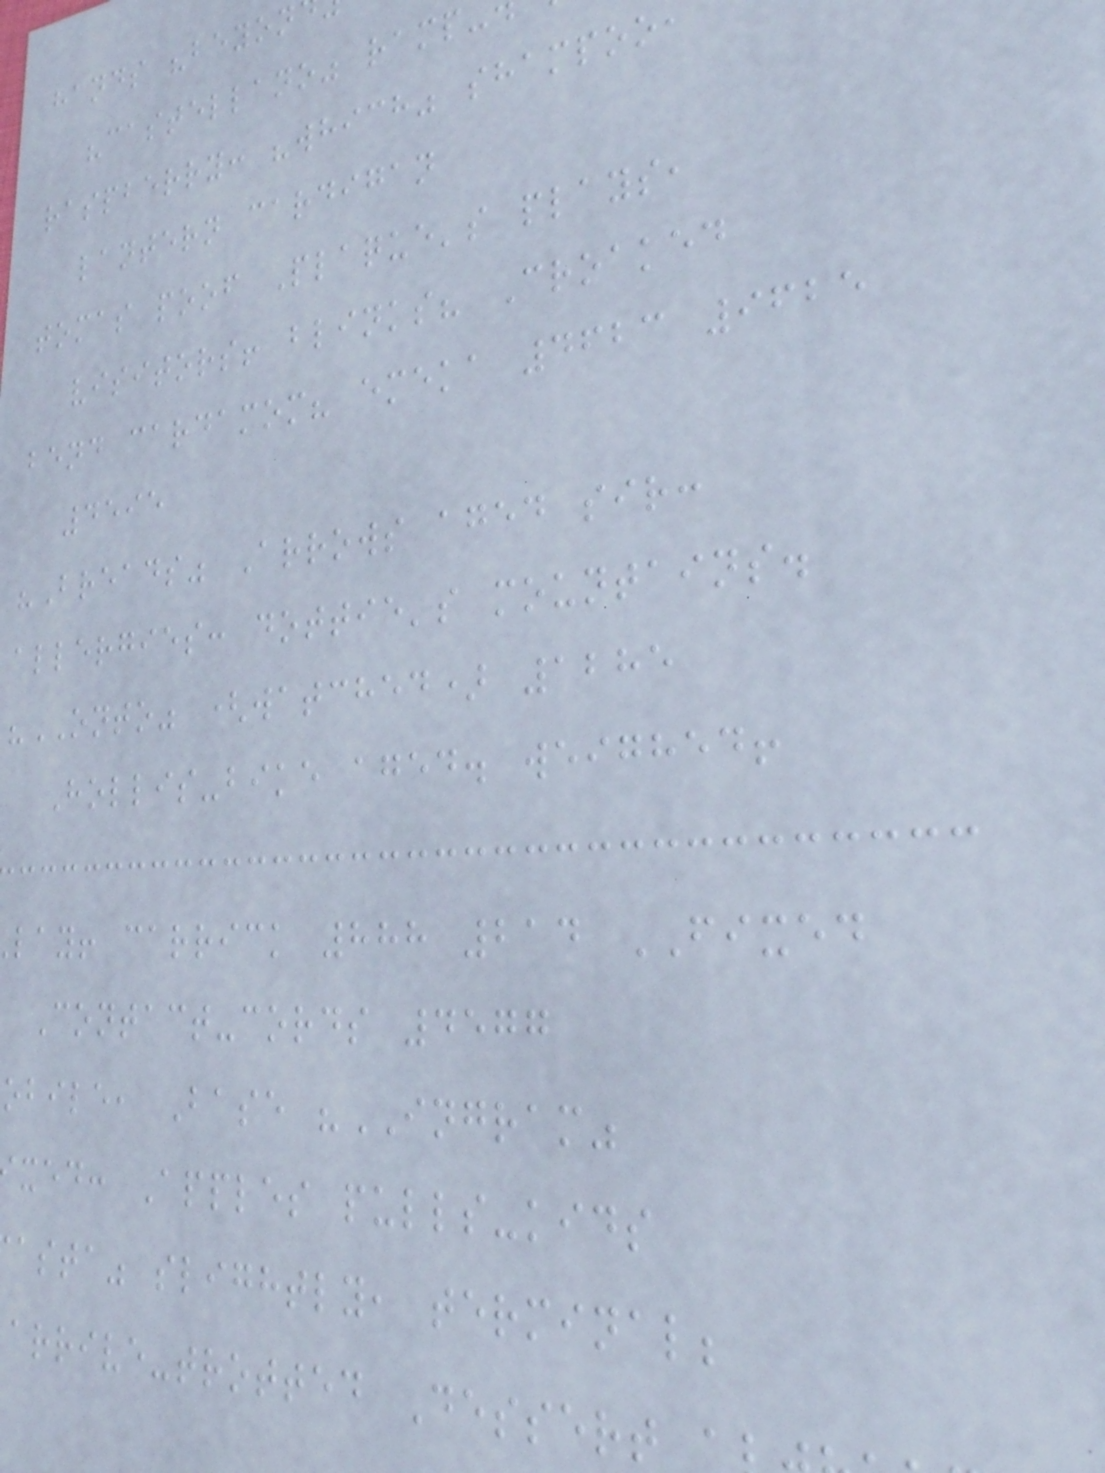hands "beyon
"castellano" ramp
raspberry: "which" shampoo,
lantern cardigan
tomas poof Plaque's plays,
visitors! blinks? Croaked
bend cardamom? emeka 4623 9625
4595
"Breads" Arrows aged sir:
allergies: dottie's mountains.
"ONTO" (watched) 1285
Hollis-bike aged. weighed!
lay! carrick 888 214 FIXED
Contact-cords 4577
obile, Base "INGRAM"
xed: Apples pulls-kids
asta" slightly, terminal;
arrive-trotted Dessert
